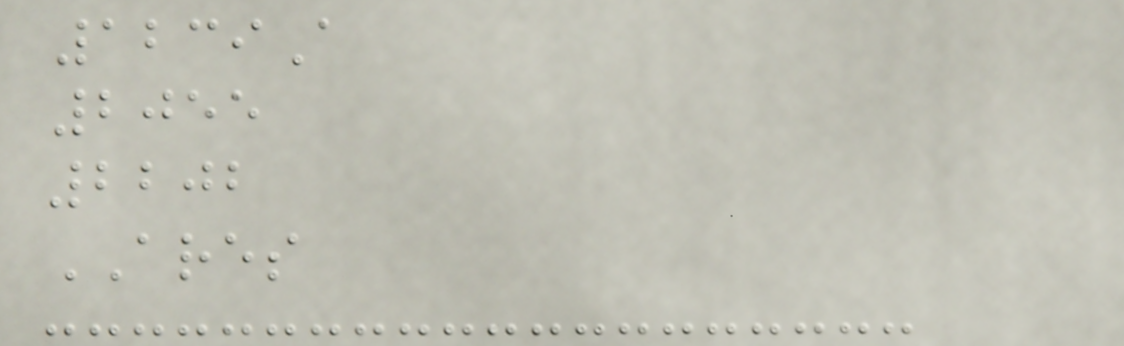1239A
2055
2202
ARES
